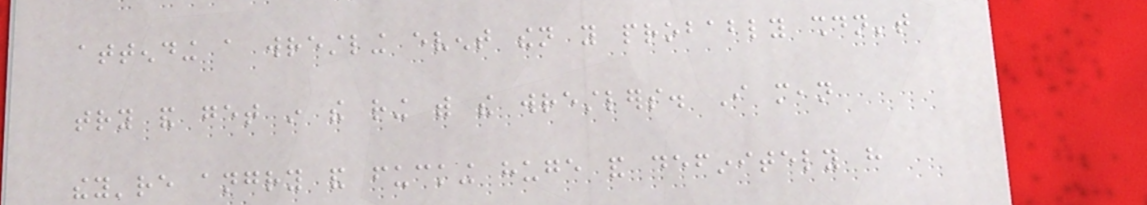attending a wrestling event then you probably shouldn't
try and get in the ring with the wrestlers. I mean
they're angry and fucking huge and definitely have
